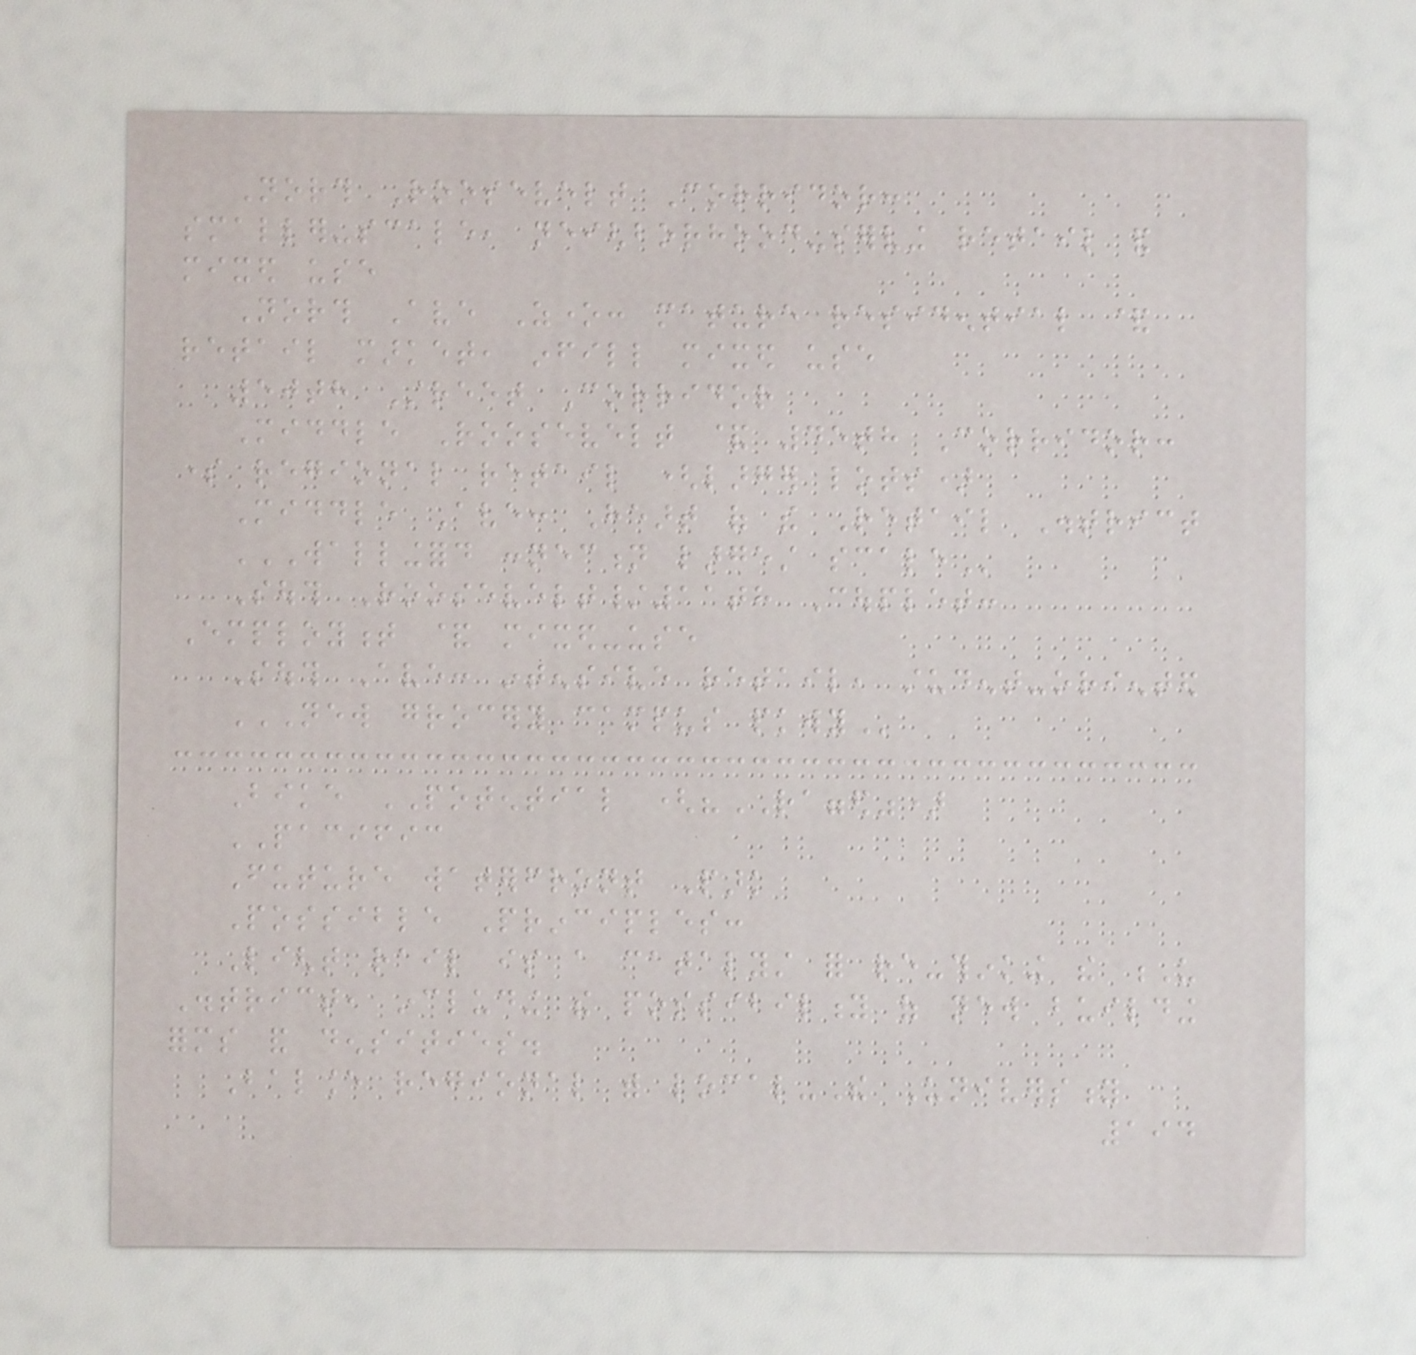North Roosevelt Corridor:
smaller-scale, neighborhood-serving retail and
mixed use
North Ave Zone: mature residential &
retail market, infill mixed use
50th Street Corridor
Middle Roosevelt & 45th Corridor:
some regional retail (larger lots)
Middle Ave: Heart of the Retail District
WALLINGFORD CONNECTION LARGEST SCALE
South Roosevelt/11th Couplet:
Employment & mixed-use
South Ave: intensive retail, student-oriented
NEW GROCERY CAMPUS PKWY
Bike POTENTIAL ("RAGGED")
PACIFIC
Future waterfront Park
Possible Principles:
Light rail is a catalyst for re-thinking the U
District, including the possibility of new building
forms and densities.
Balance regional with local-The University
194
